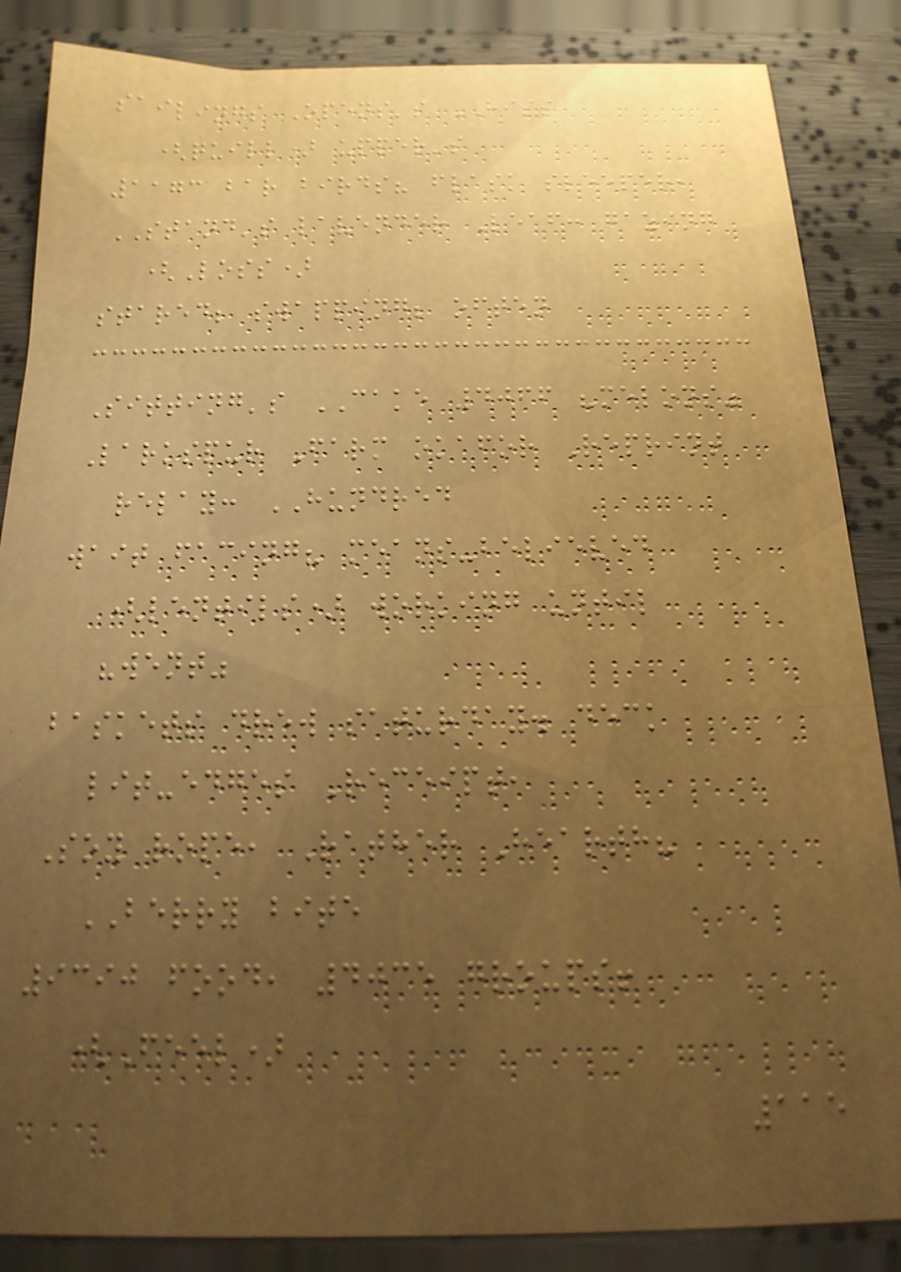sailings Opens's HISS
(quill) upper's
1173 bar birds? flask sleeper,
STAND's lavender Leaf: gazing
(Loss)
stared; swapping; often
Sitting's CAKE 4066 "melons"
Larkspur Farm okafor Reprint
relay: HUNDRED
wait facing? means-believed
(lentils) working until
"went"
baskets drew saturday. deck
lit-edges Receipt,
Soy rope, Rather Hearth?
BERRY bite
9390 food, 4035 groups!
(Feel)
115
